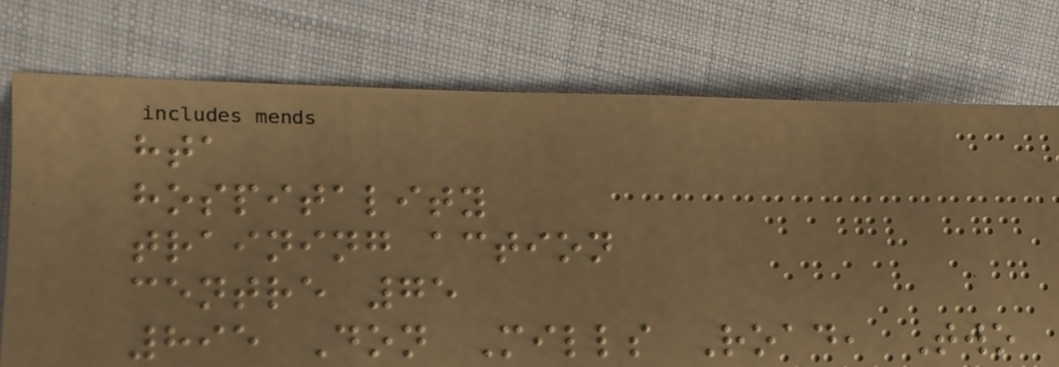hta
hospitality
training action
centre 75
895 Don Mills Road, Two
